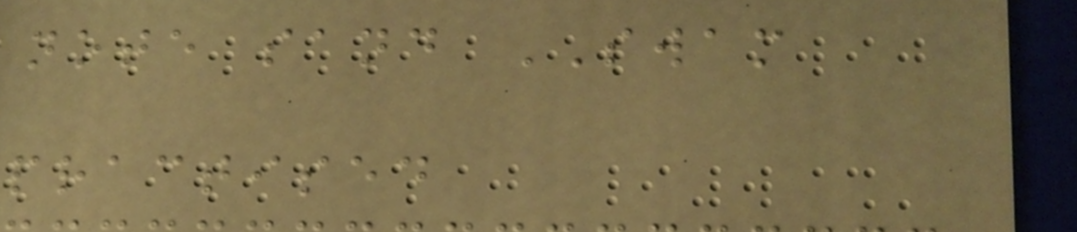note sand SWAM
practised
